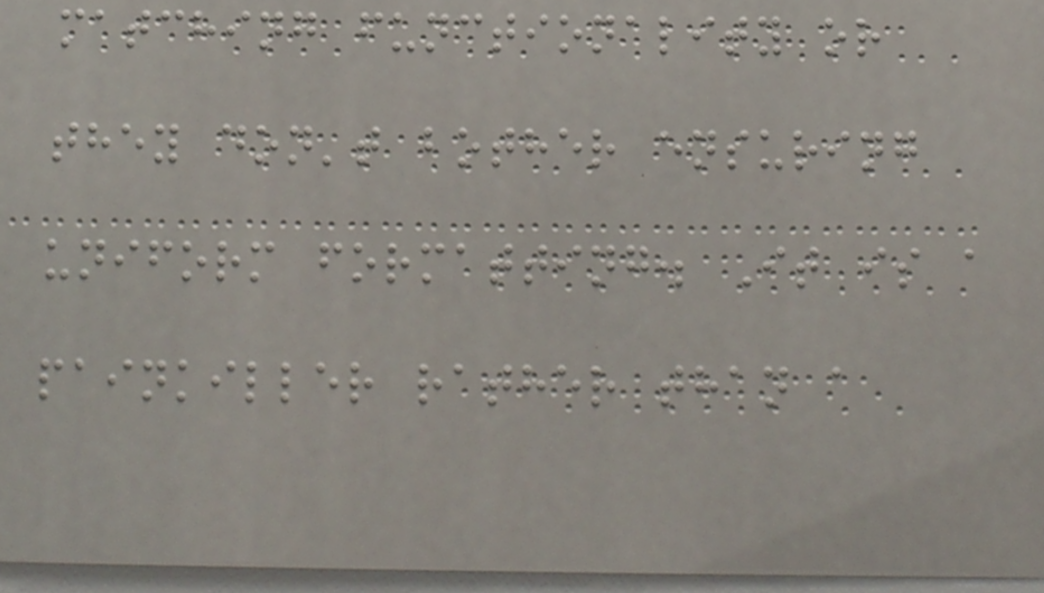matching functionality or
they don't bother ensuring
uniform formatting. It is a
painkiller rather than a
